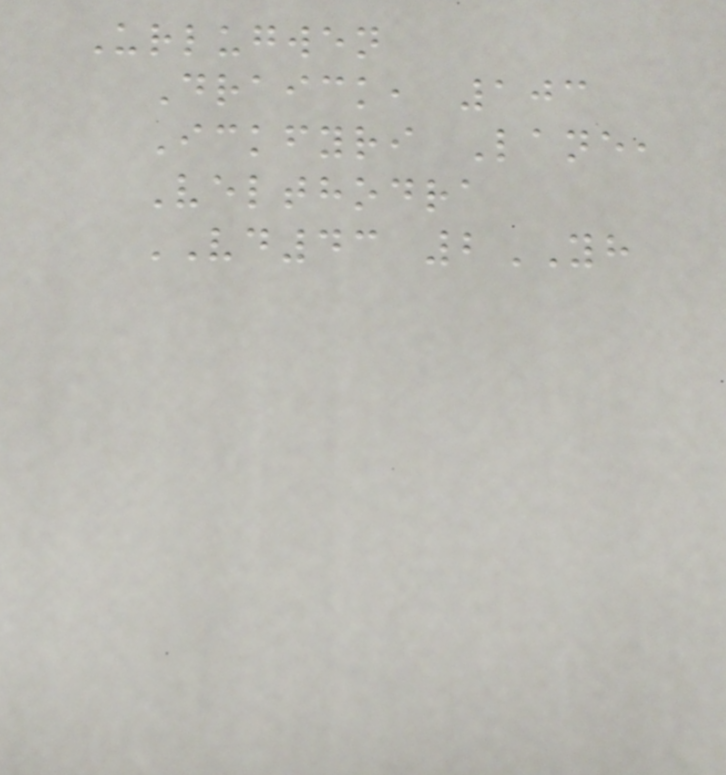Urlugwen
Draick, 103
Ickfyri Lane,
Velthodra
VD43 2YH
